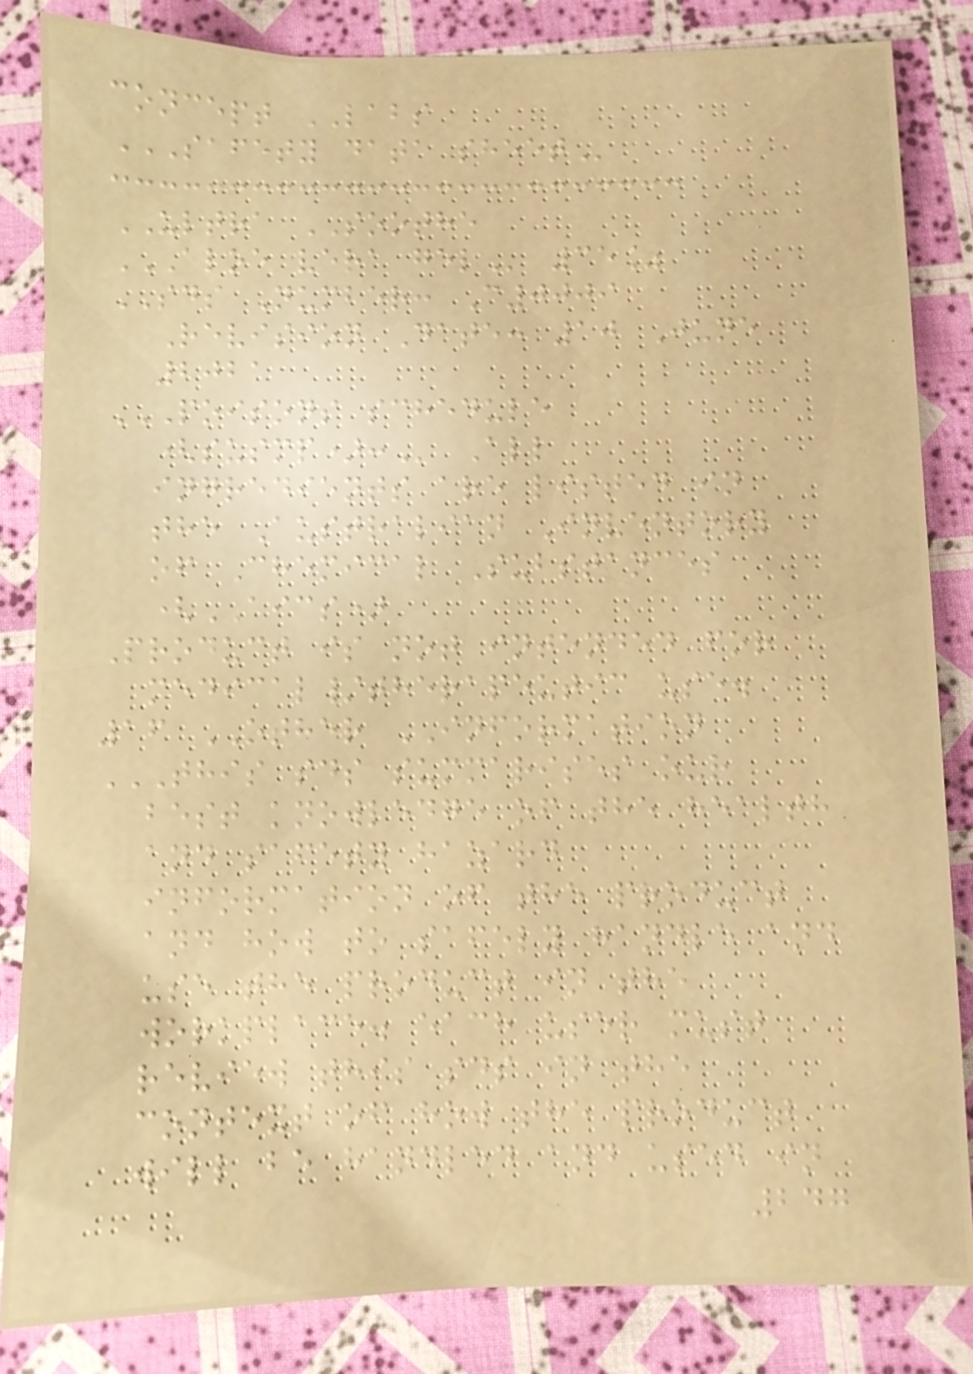concept LABS
SAFETY DATA SHEET
ULTRA SOOTHE
ALOE VERA GEL 35%
SDS Number: C0009
Revision Date: 10 June
2021
POISONS SCHEDULE
(SUSMP): All
ingredients are listed in
the Australian Inventory
of Chemical Substances
(AICS)
Product is not intended for
medical/therapeutic use.
16 OTHER INFORMATION
THIS SDS SUMMARISES OUR
BEST KNOWLEDGE OF THE HEALTH
AND SAFETY HAZARD
INFORMATION OF THE PRODUCT
AND HOW TO SAFELY HANDLE AND
USE THE PRODUCT IN THE
WORKPLACE. EACH USER MUST
REVIEW THIS SDS IN THE
CONTEXT OF HOW THE PRODUCT
WILL BE HANDLED AND USED IN
247
